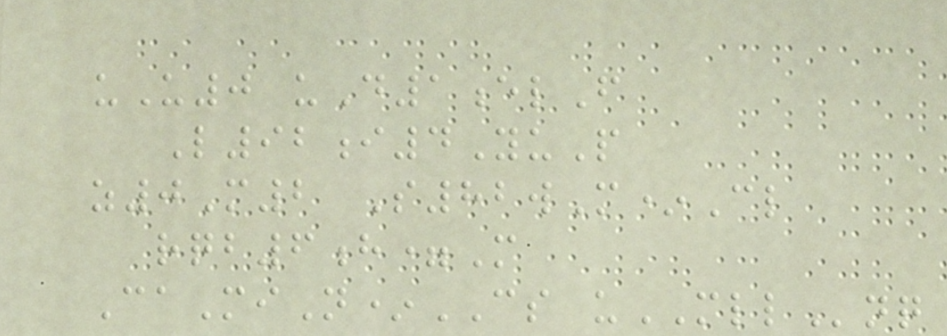uU0 uD1elF
L92i4YuP
z0M2 S82wM*Cl
rqb6h=M
CaMiN*CS uMLLnq
